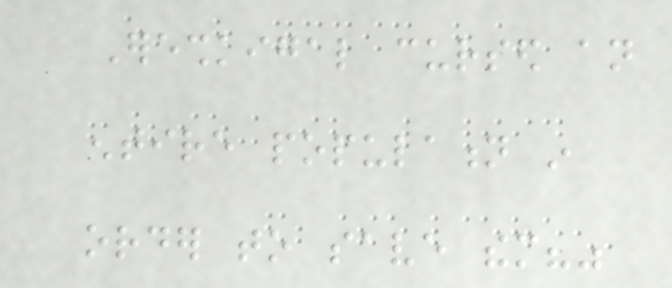Ereshkigal cursed an
entire population in
order to save them?"
